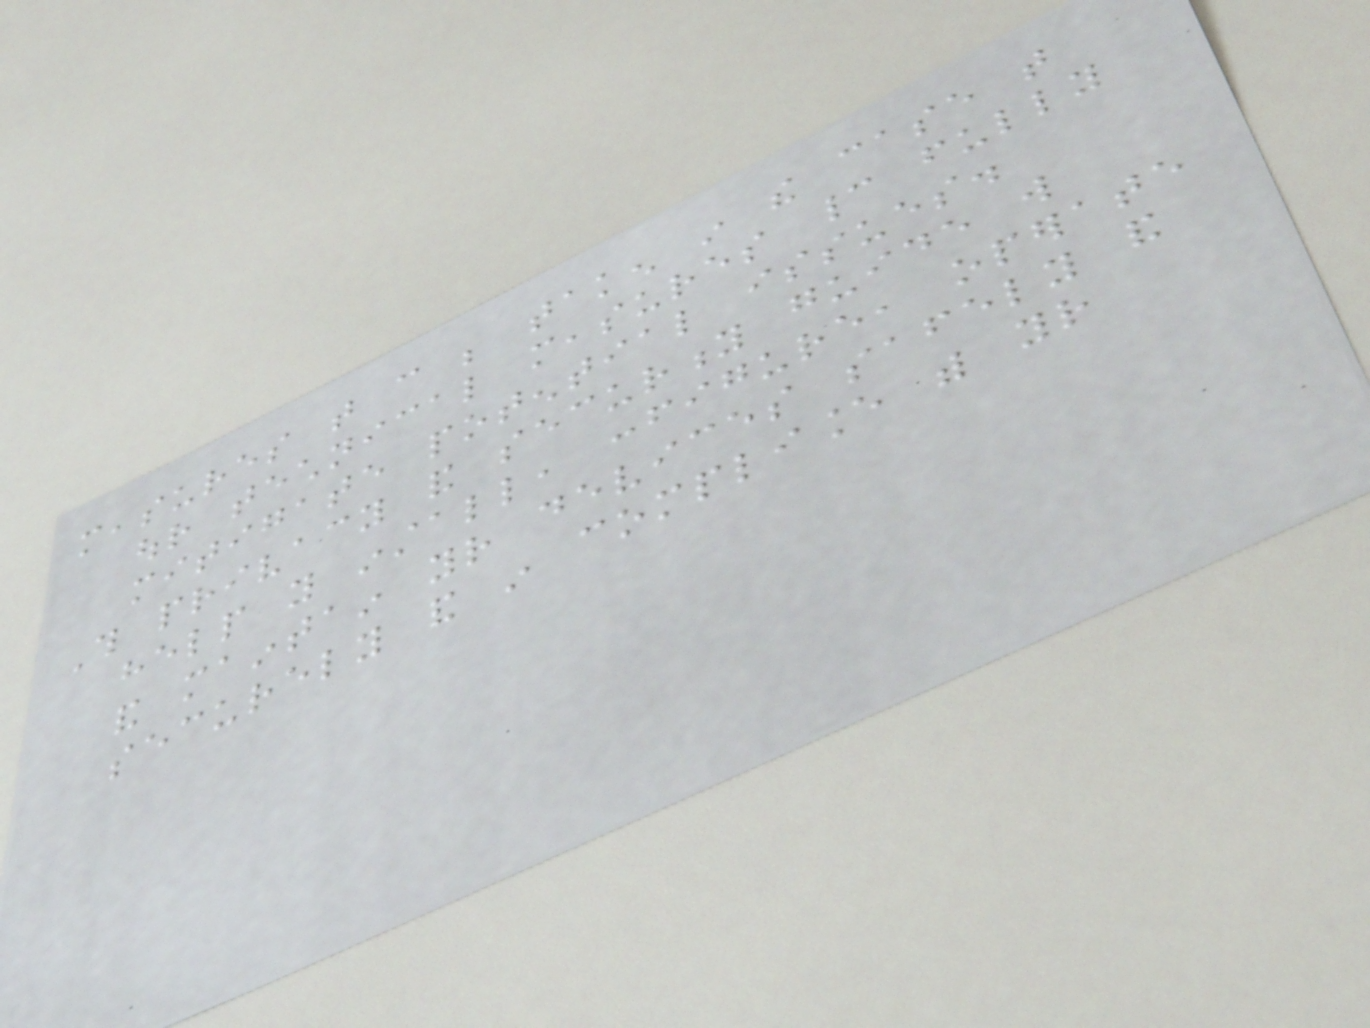measures that can be taken in the case that
our technical measures cannot fully
mitigate potential issues.
This privacy and security guide will
help you install, configure, operate
and maintain your devices safely and
securely and in compliance with your
